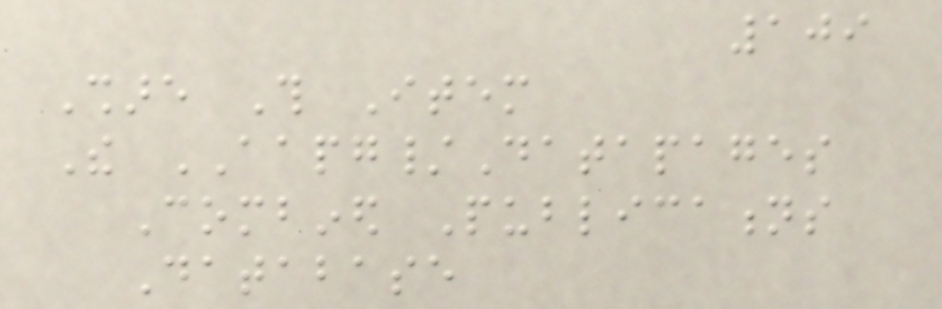109
Share This Item
The AAPG/Datapages
Combined Publications
Database
